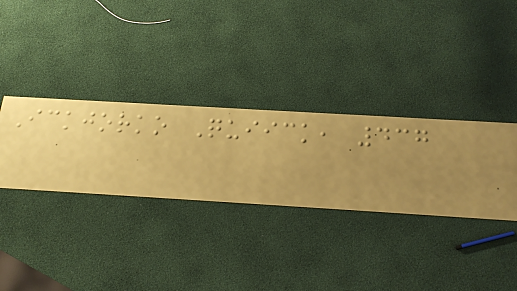Ickjorko Quiick, 437
